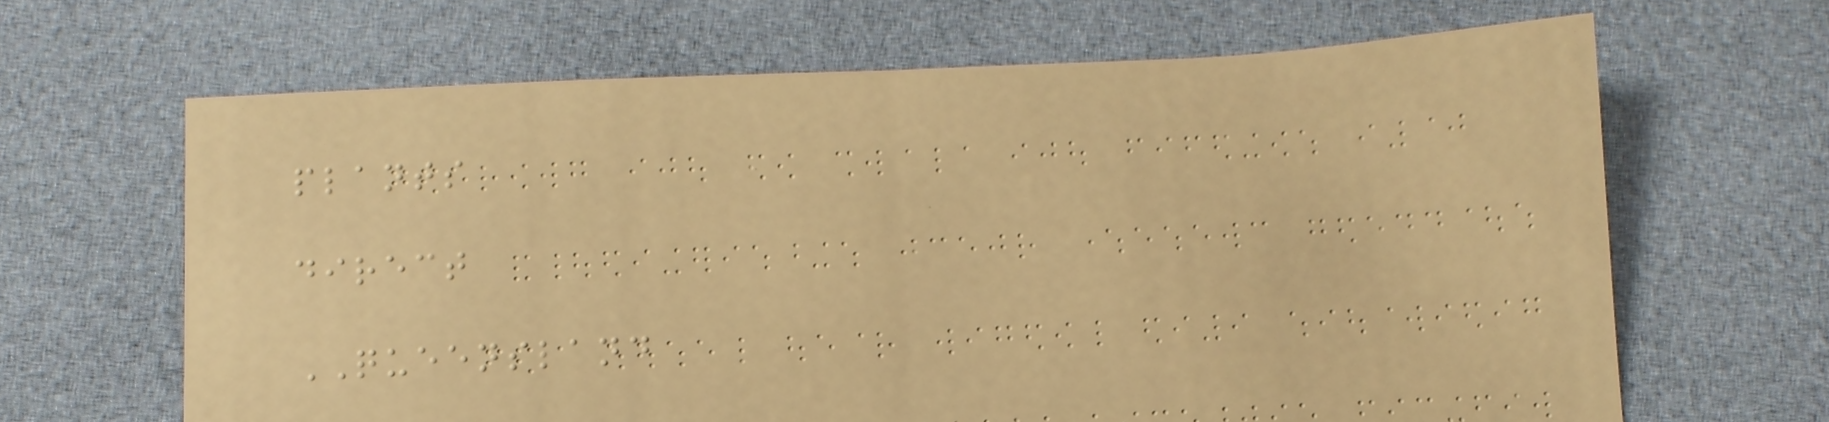plants
direct
QUEENSLAND
